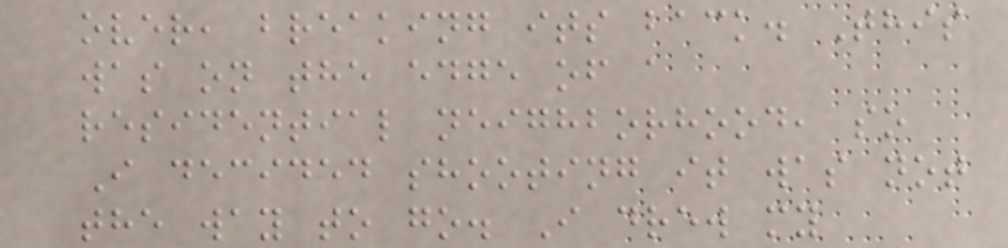over, breaking its back. This
was on the edge of a
residential neighborhood, so
I decided shooting it was not
the way to go. I drew my
